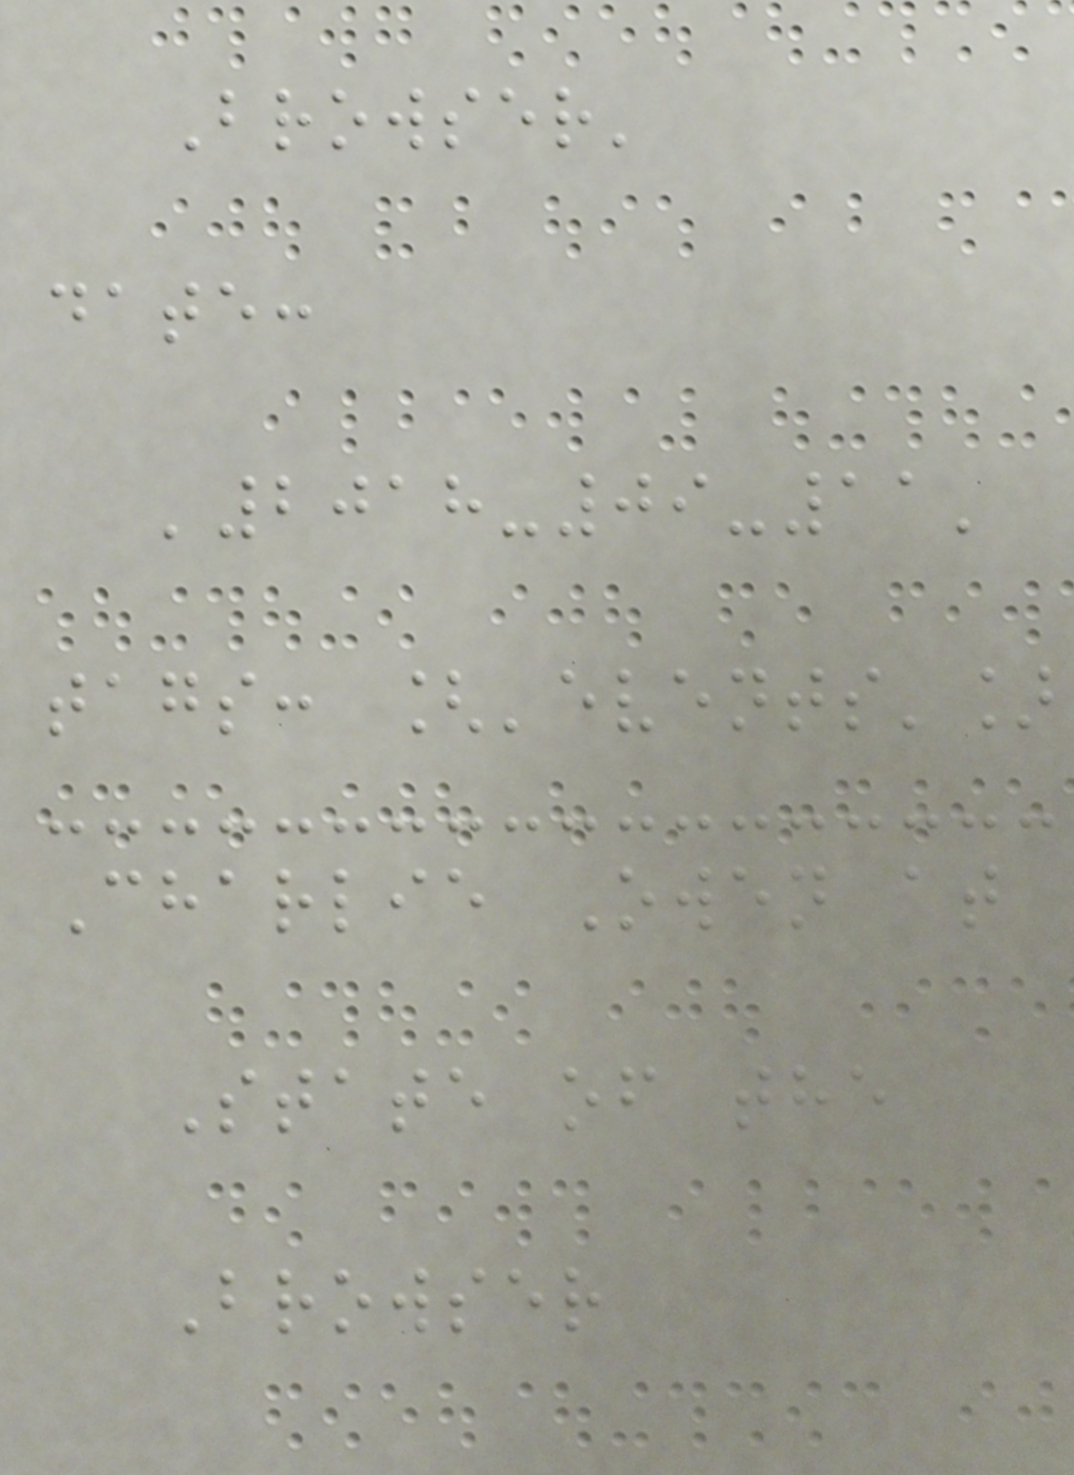Browser'
date:
'2018-09-11'
tags: ['events']
Charlie Owen at
State of the
Browser
